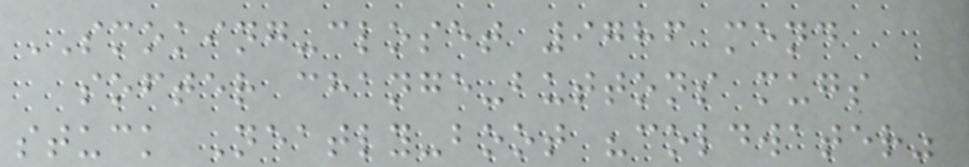SMOKING-closet 9786 mend
softer change-buttons mugs
stuck Neatly-boot "coldwater"
